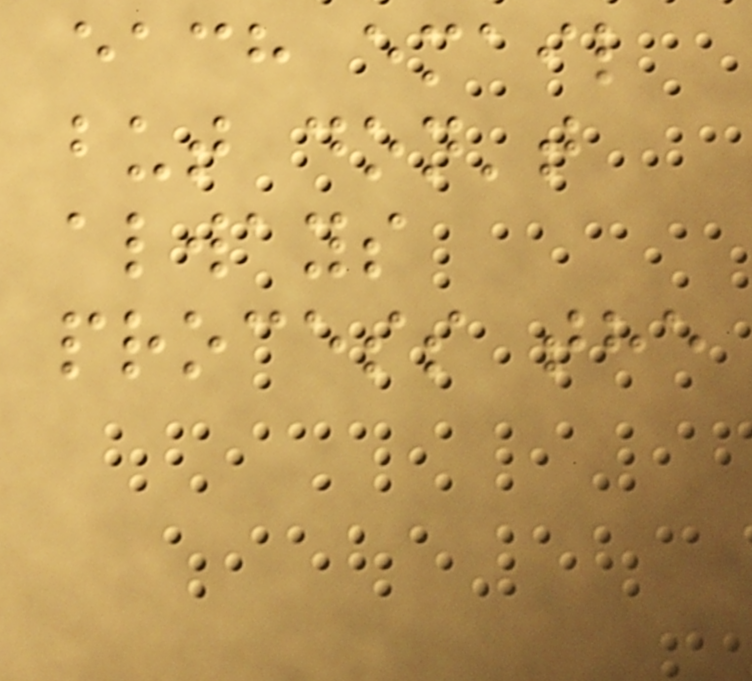each email
but don't
always
process the
